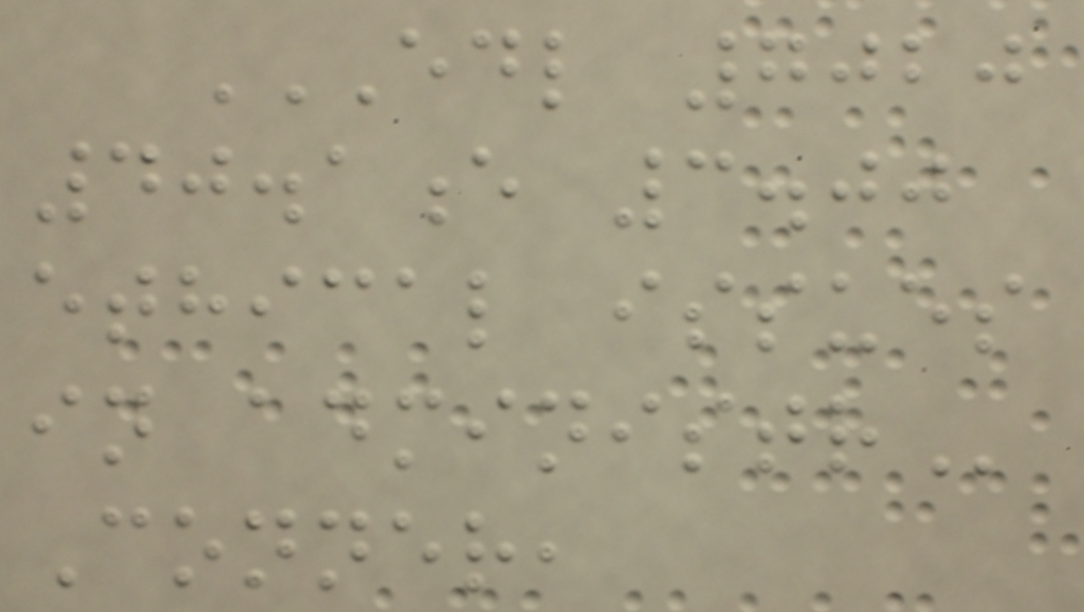EDL 7020
40.1E 3.00
ETHICAL ISSUES
IN ADMINISTR
Conner,
